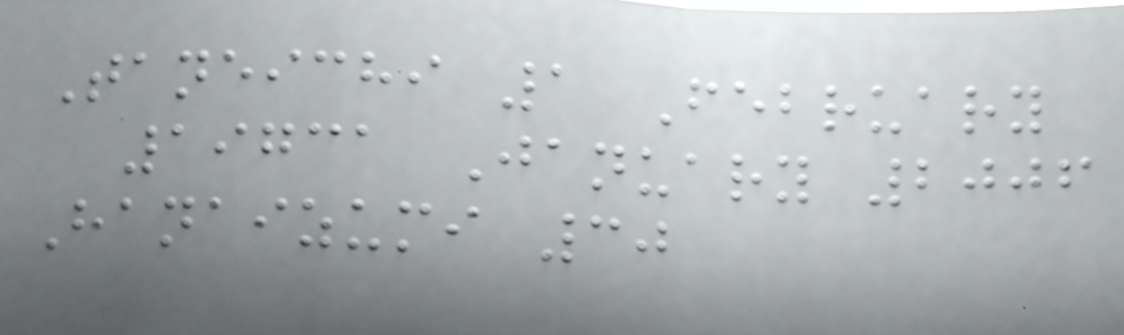Taneichi 1 February
19731 January 2006
Hanaizumi 30
